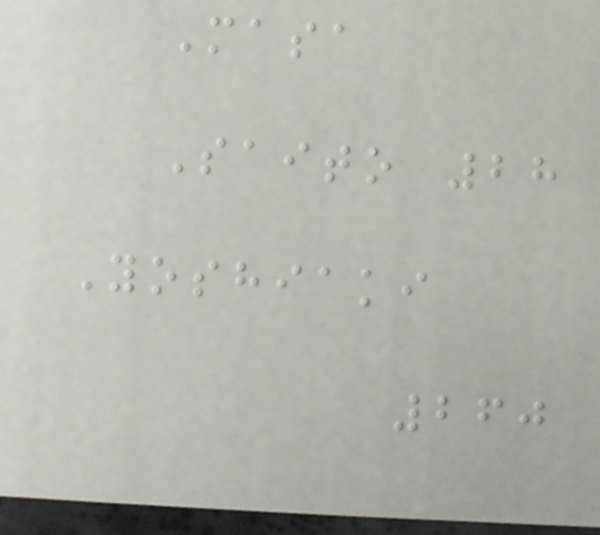Masa
Saito 28
Yoshiaki
260
